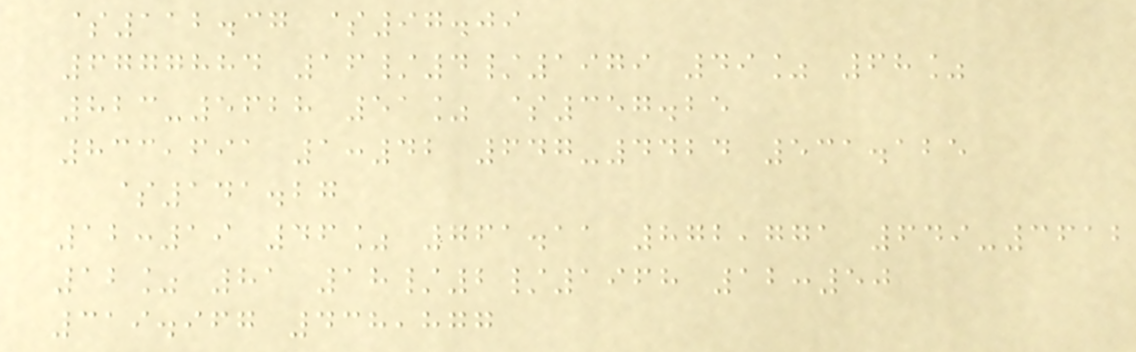$112.37 $97.09
6777884 16/4/1979 49% 68%
823-5628 51% $357.25
833,691 1:42 647-4424 531.125
$141.27
12:19 46% 761.11 872,771 649-3612
12% 81 18/2/1968 12:50
319.967 438,877
